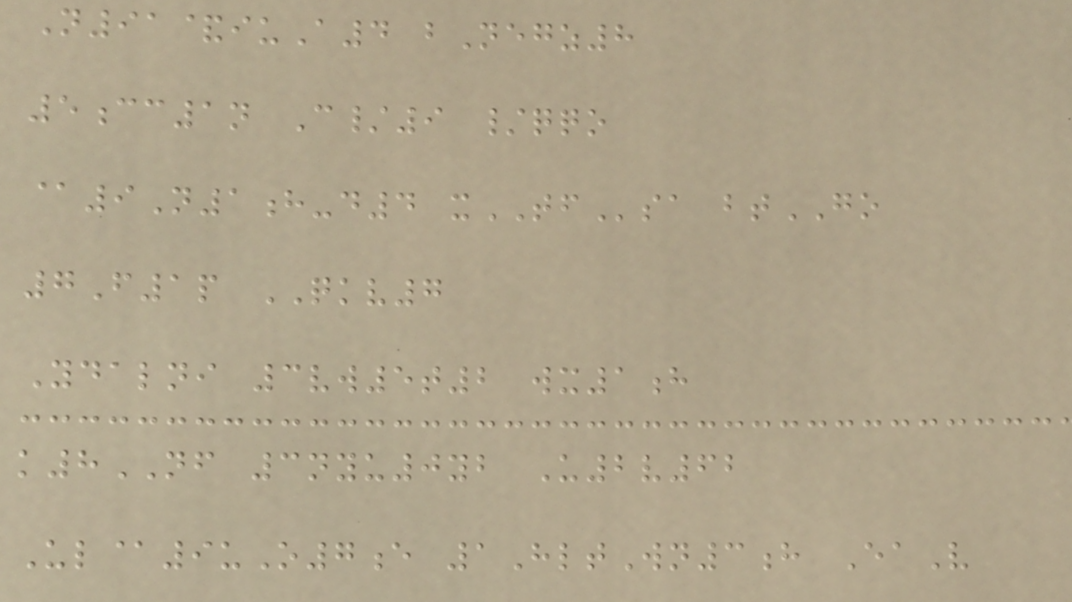N91&iuA4 bNegz8
5cc1n C/9 /qqo
@9N1h-d4 xTFsa btGO
7F1p QKV7
Ydalni 3vw5t2 wx1h
k8NF 3nyu0yb U2v62
Ul@9uO7e 1HltWn3h EaV
